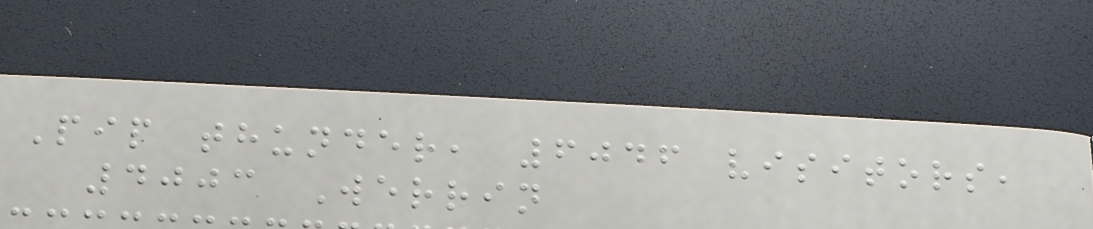Pip thunder, 6046 visitors,
4003 Werrin
